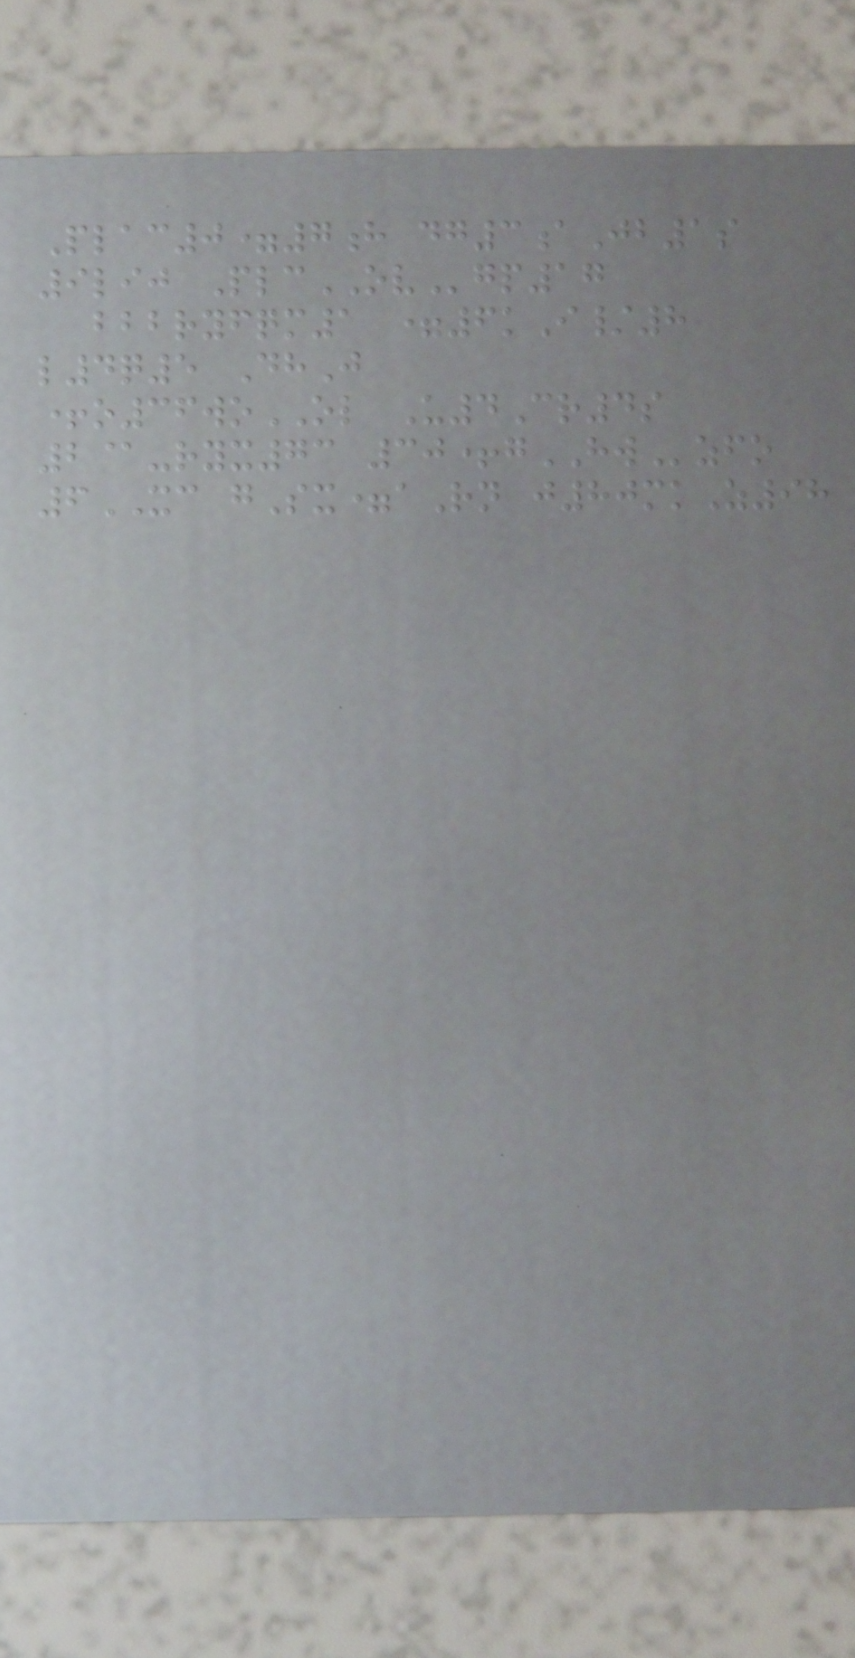Plac0=7h dg3aJb1s
9lij PlcOVgp17
bbbryfqm1 =6kI/8
l4q5 DhJ
+o36woOL U4Cr4s
2@-ryx73 30+gHWzfo
6XC gSx=aRn j80mkZ98
